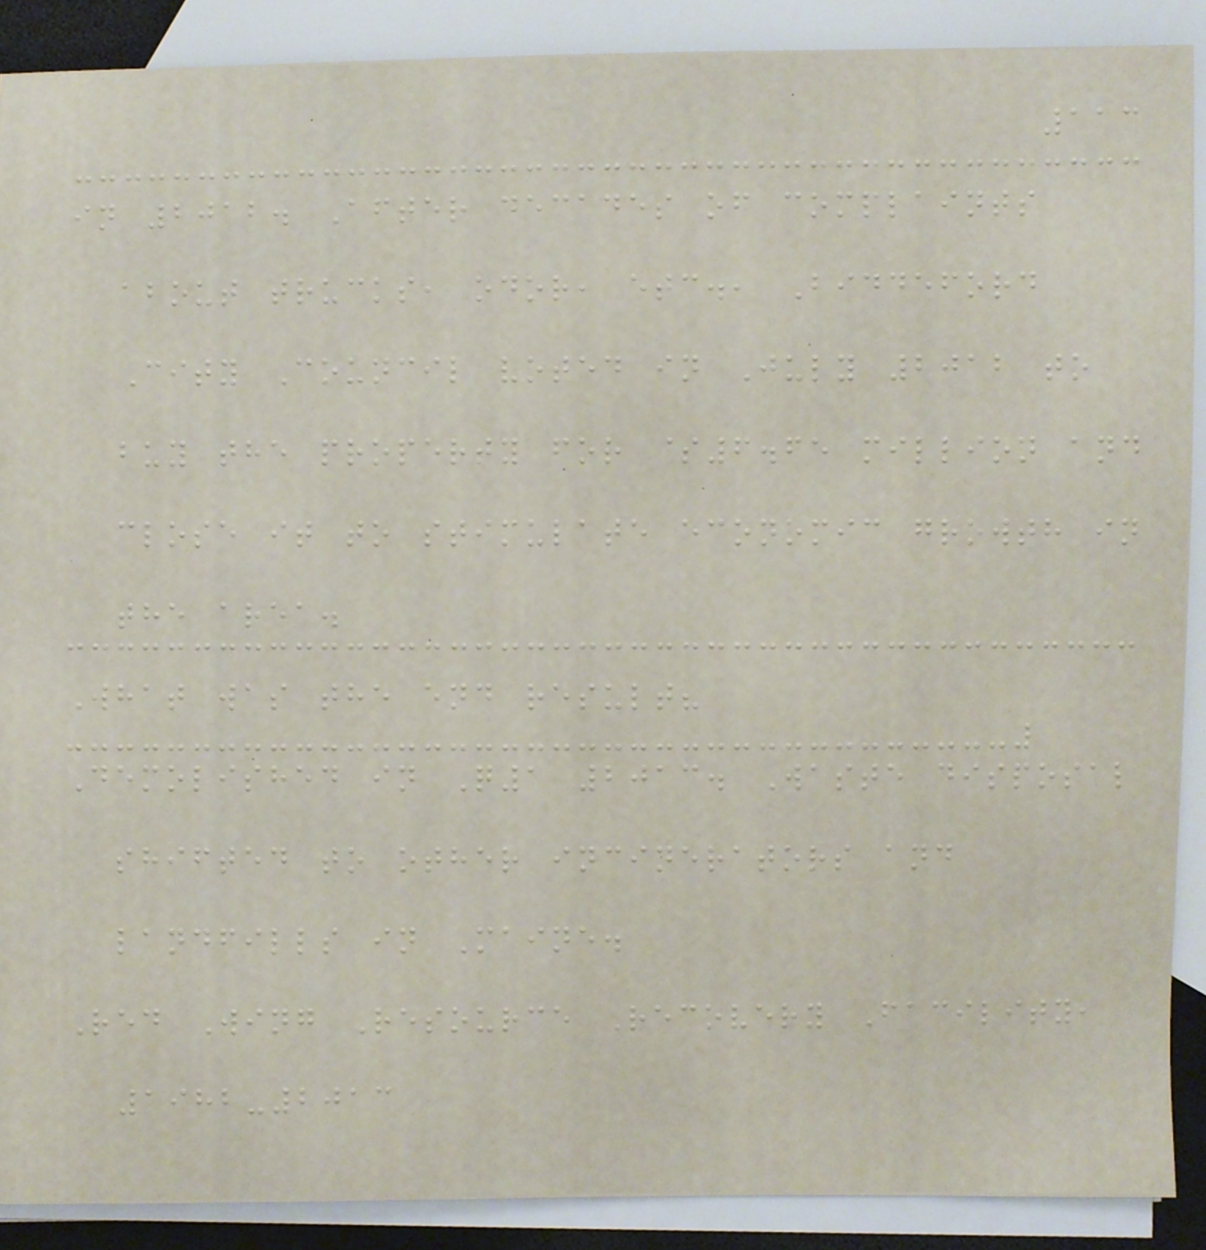113
in 2012. After decades of complaints
about trucks, odor, etc., Biddeford
City Council voted in July 2012 to
buy the property for $6.65 million and
close it to stimulate economic growth in
the area.
What was the end result?
Demolished in Q1 2013. Waste disposal
shifted to other incinerators and
landfills in Maine.
Red Wing Resource Recovery Facility,
1982-2013
